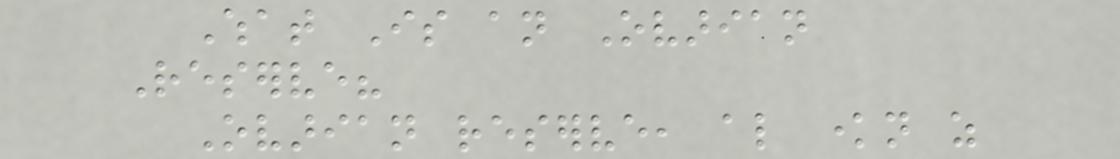What Is an Ovarian
Reserve?
Ovarian reserve, also known as
